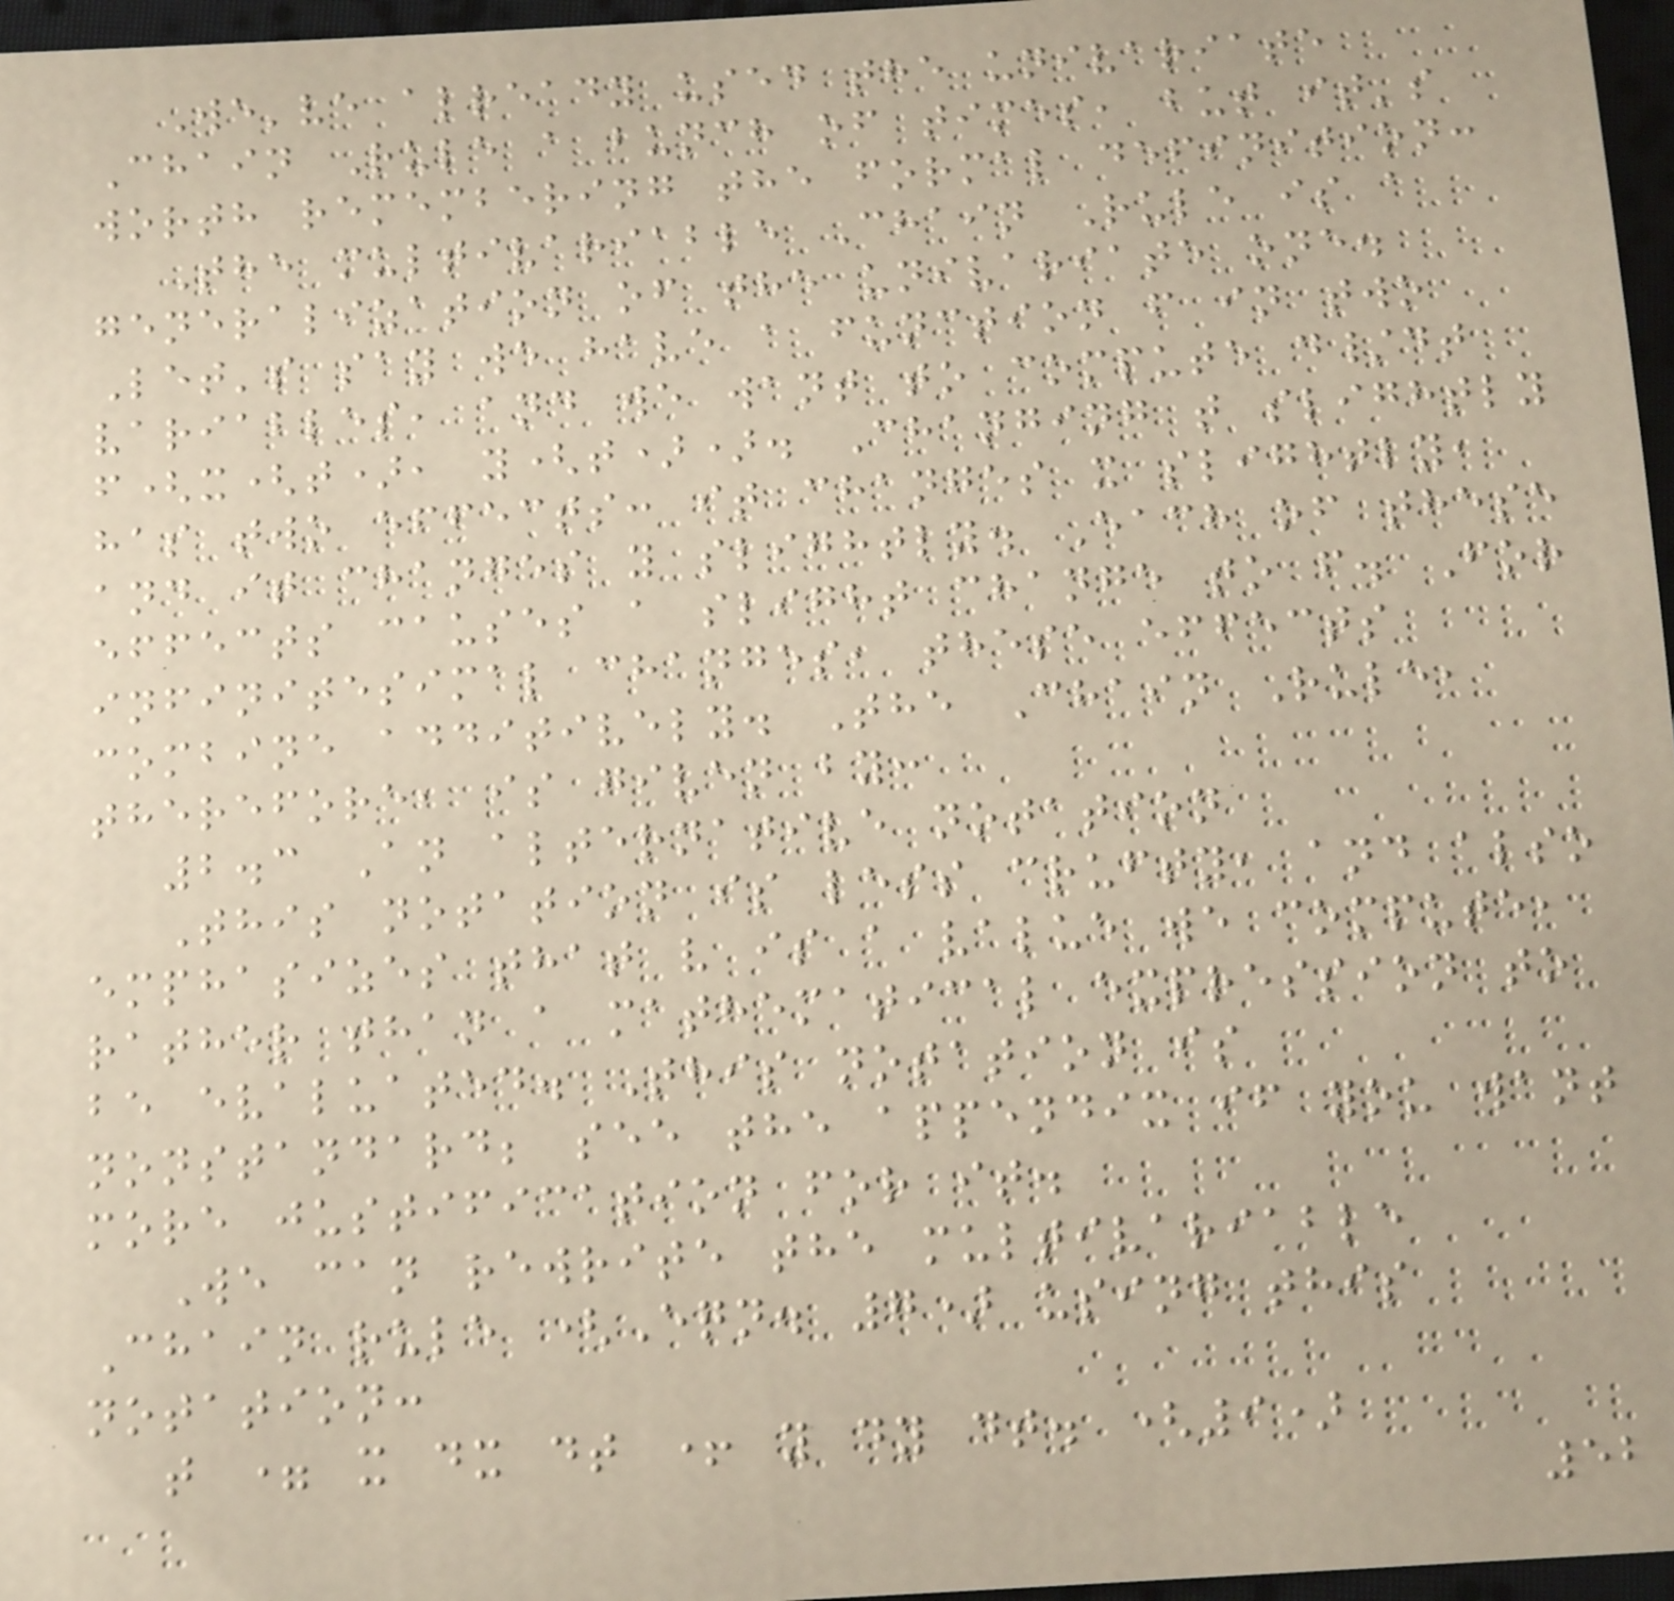We've already used the univariate
Chain Rule a bunch of times, but it's
worth remembering the formal definition:
The multivariable Chain Rule is a
generalization of the univariate one.
Let's say we have a function f in two
variables, and we want to compute d/dt
f(x(t), y(t)). Changing t slightly
has two effects: it changes x slightly,
and it changes y slightly. Each of these
effects causes a slight change to f. For
infinitesimal changes, these effects
combine additively. The Chain Rule,
therefore, is given by:
2.3 An alternative notation
This notation is less crufty, and also
emphasizes that v is a value we compute,
rather than a mathematical expression to
be evaluated. This notation is
nonstandard; see the appendix if you want
more justification for it.
We can rewrite the multivariable
Chain rule (Eqn. 7) using this
notation:
t = x dx dt + y dy dt. (9)
52
